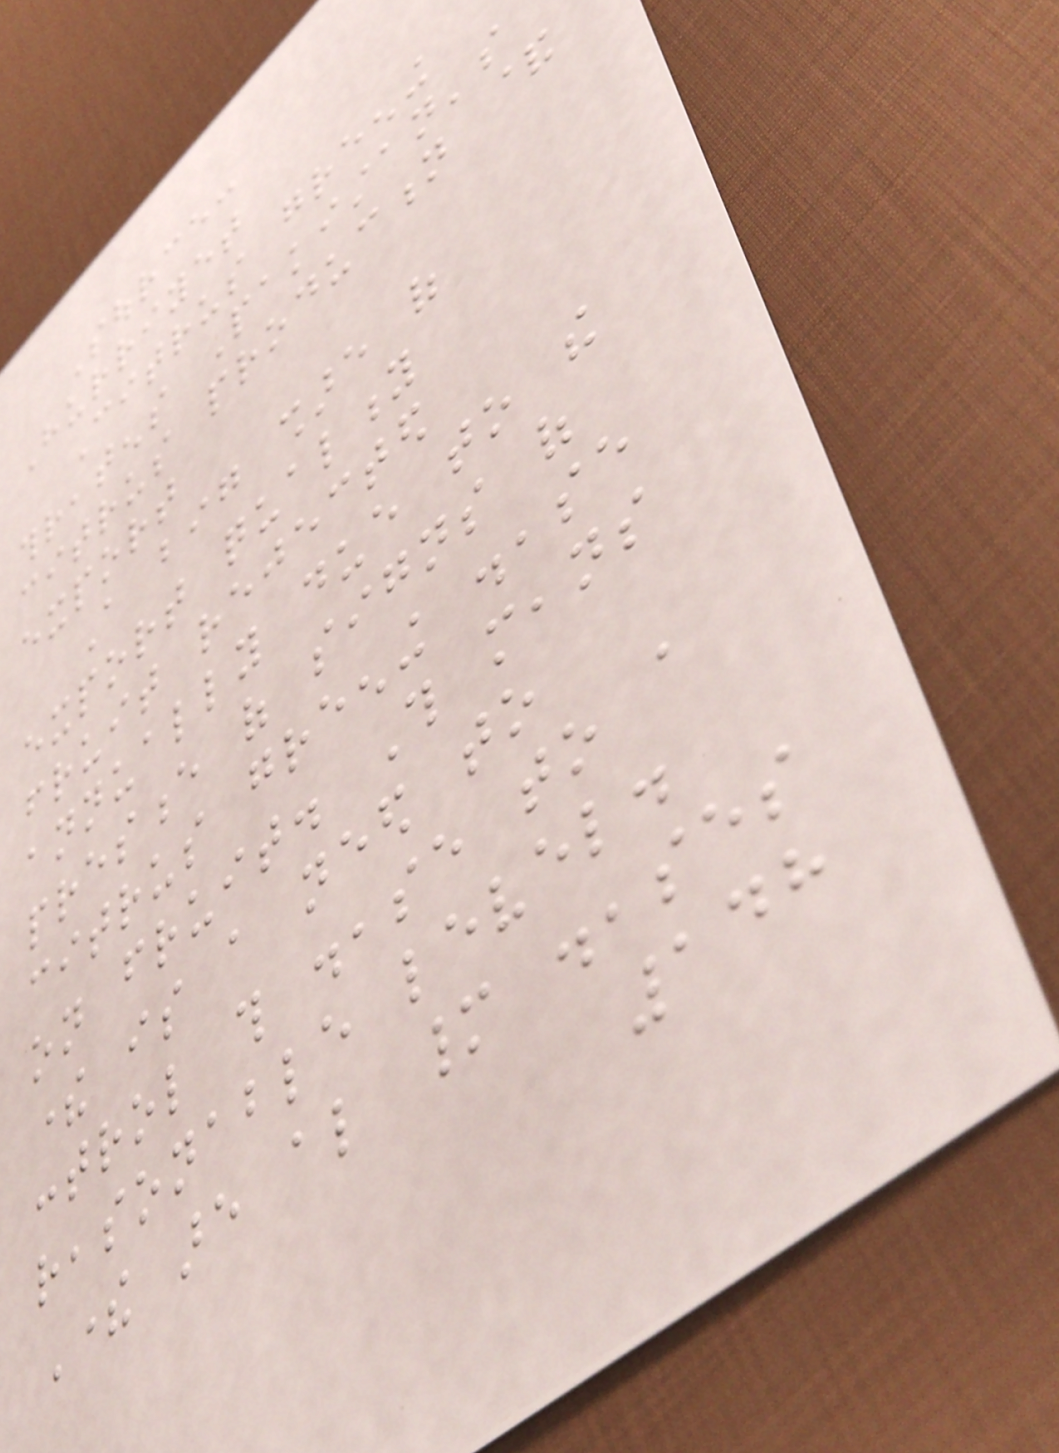Source:
Hurriyet
Citrus greening
threatens Pakistan's
citrus production &
export
A big share of
export quality
fruit rejected
annually due to the
presence of signs of
citrus greening disease
on fruit. This means
there is a need to
control this disease to a
reasonable level.
There are also many diseases
148
